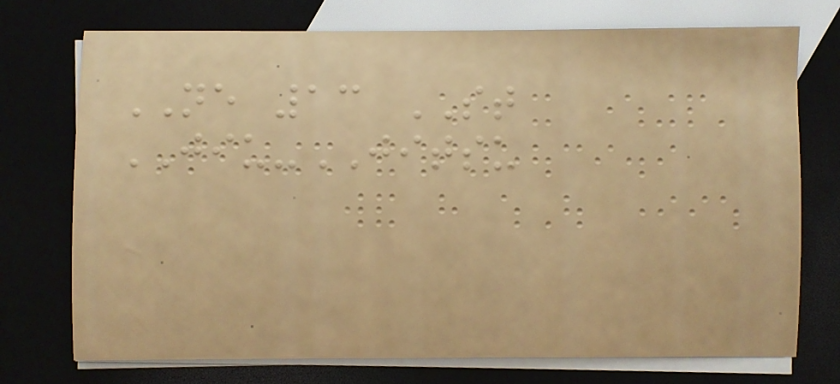NE 13 ST
JIU-JITSU
